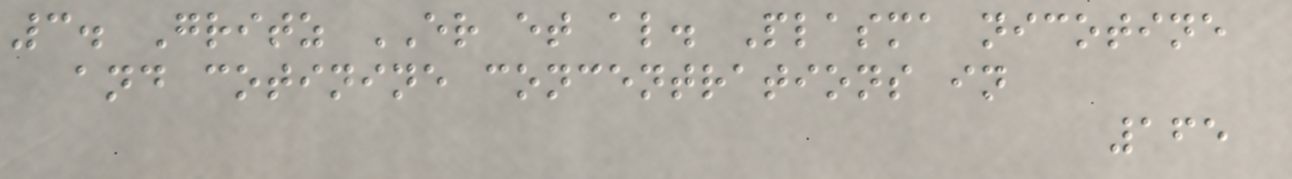3. Gritz ER et al. Plasma nicotine
and cotinine concentrations in
165
